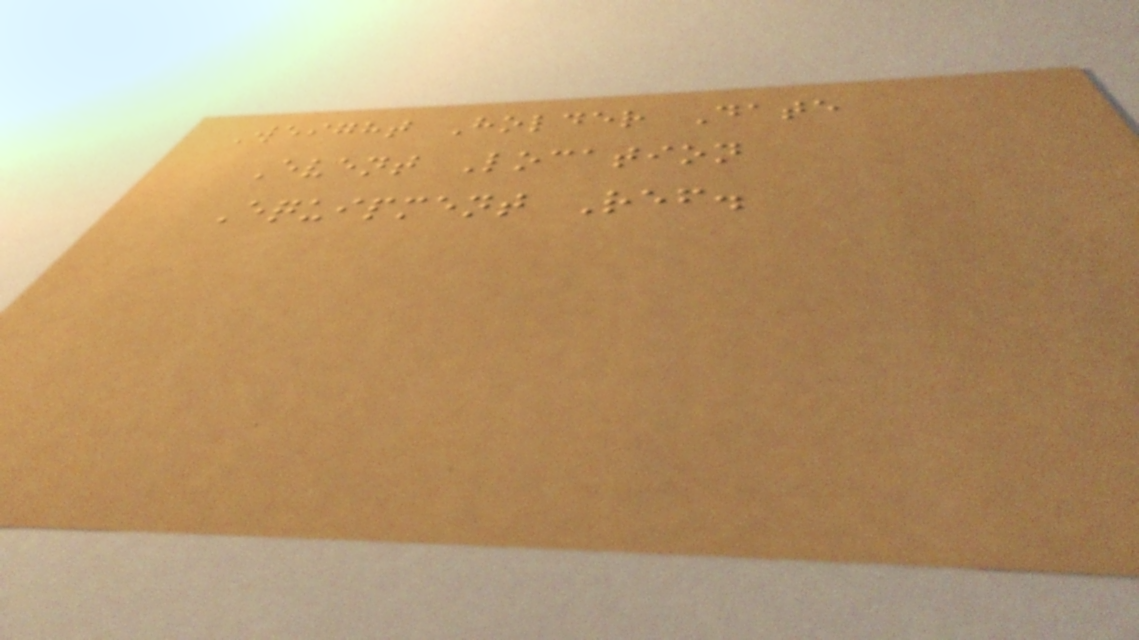Weight Holder Date
Event Location
Equipment Ref.
